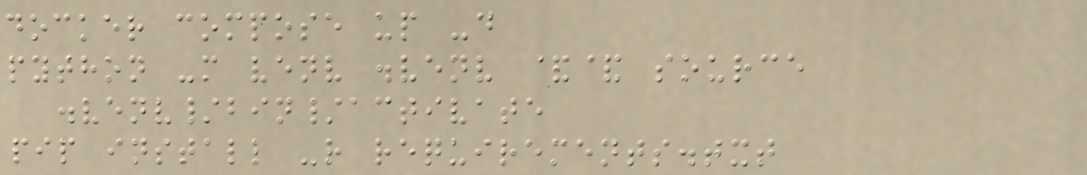docker compose up -d
python -m venv .venv && source
.venv/bin/activate
pip install -r requirements.txt
